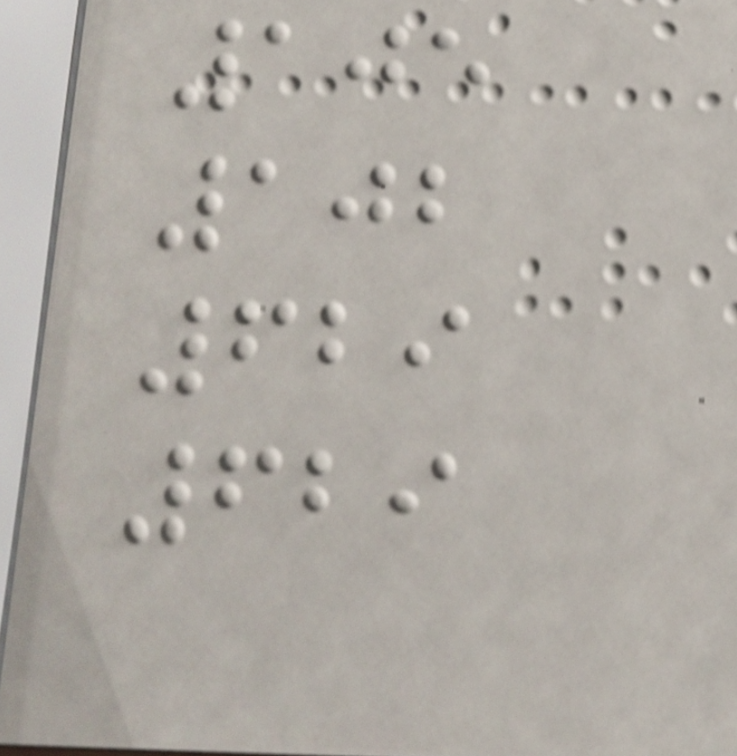105
102
629
629
